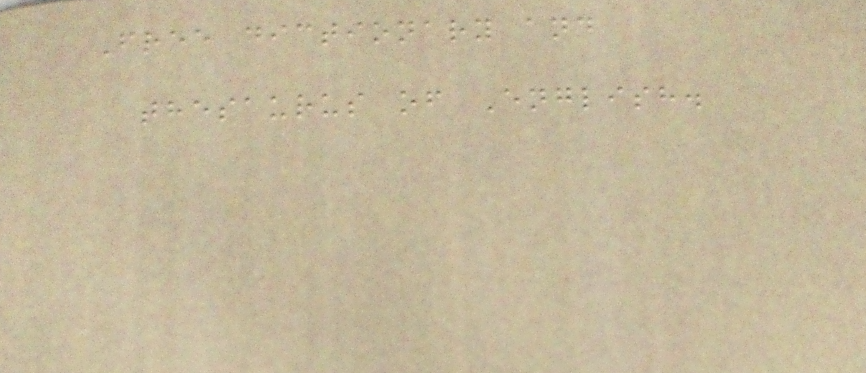Free dictionary and
thesaurus of English.
